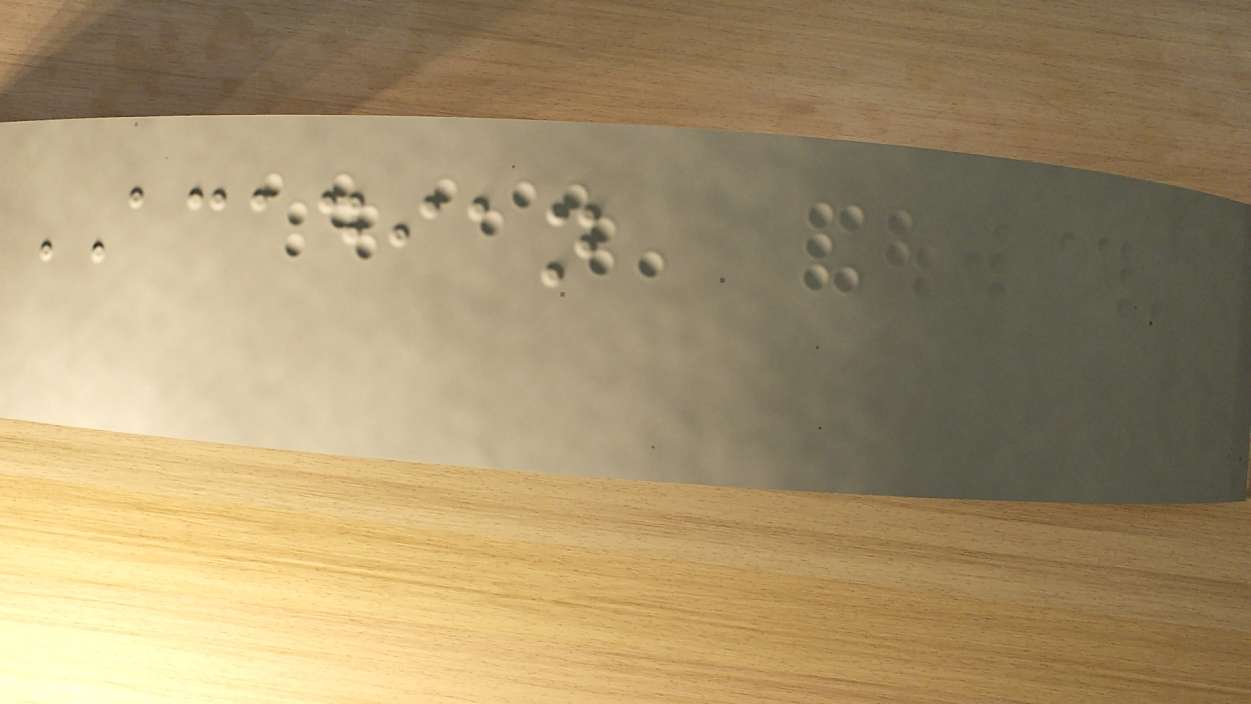ACADIAN
